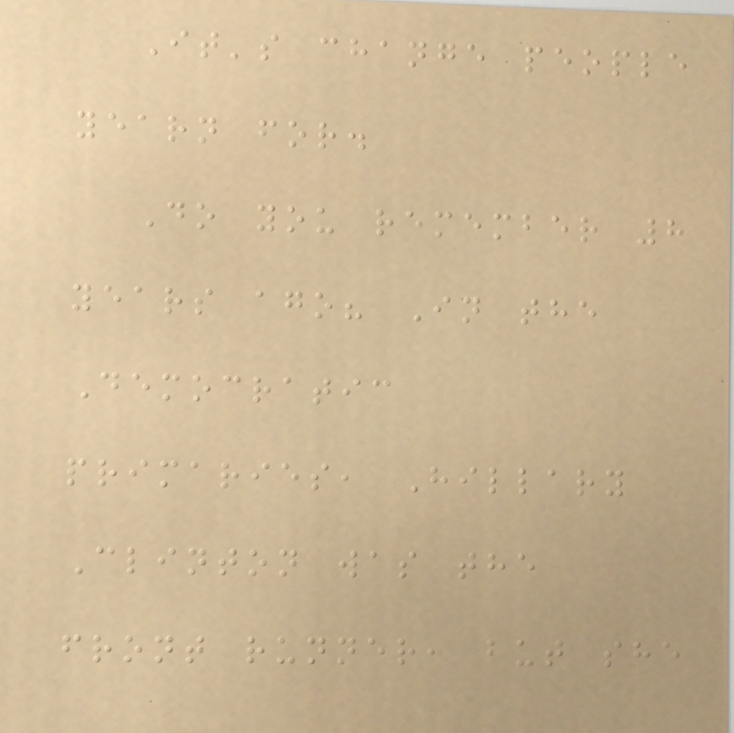It's change people
yearn for.
Do you remember 8
years ago? In the
Democratic
primaries, Hillary
Clinton was the
front runner, but she
